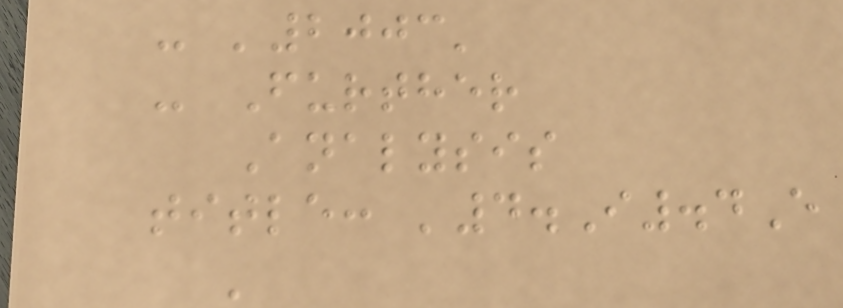- '2003'
- Further
Analysis
title: '4.I.4E
'
